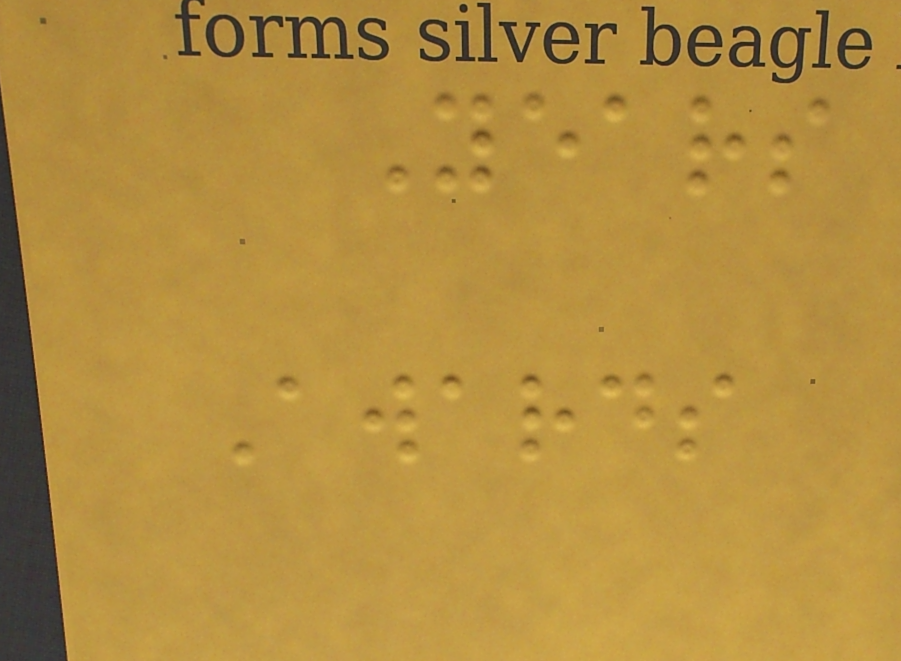Years
Awards
